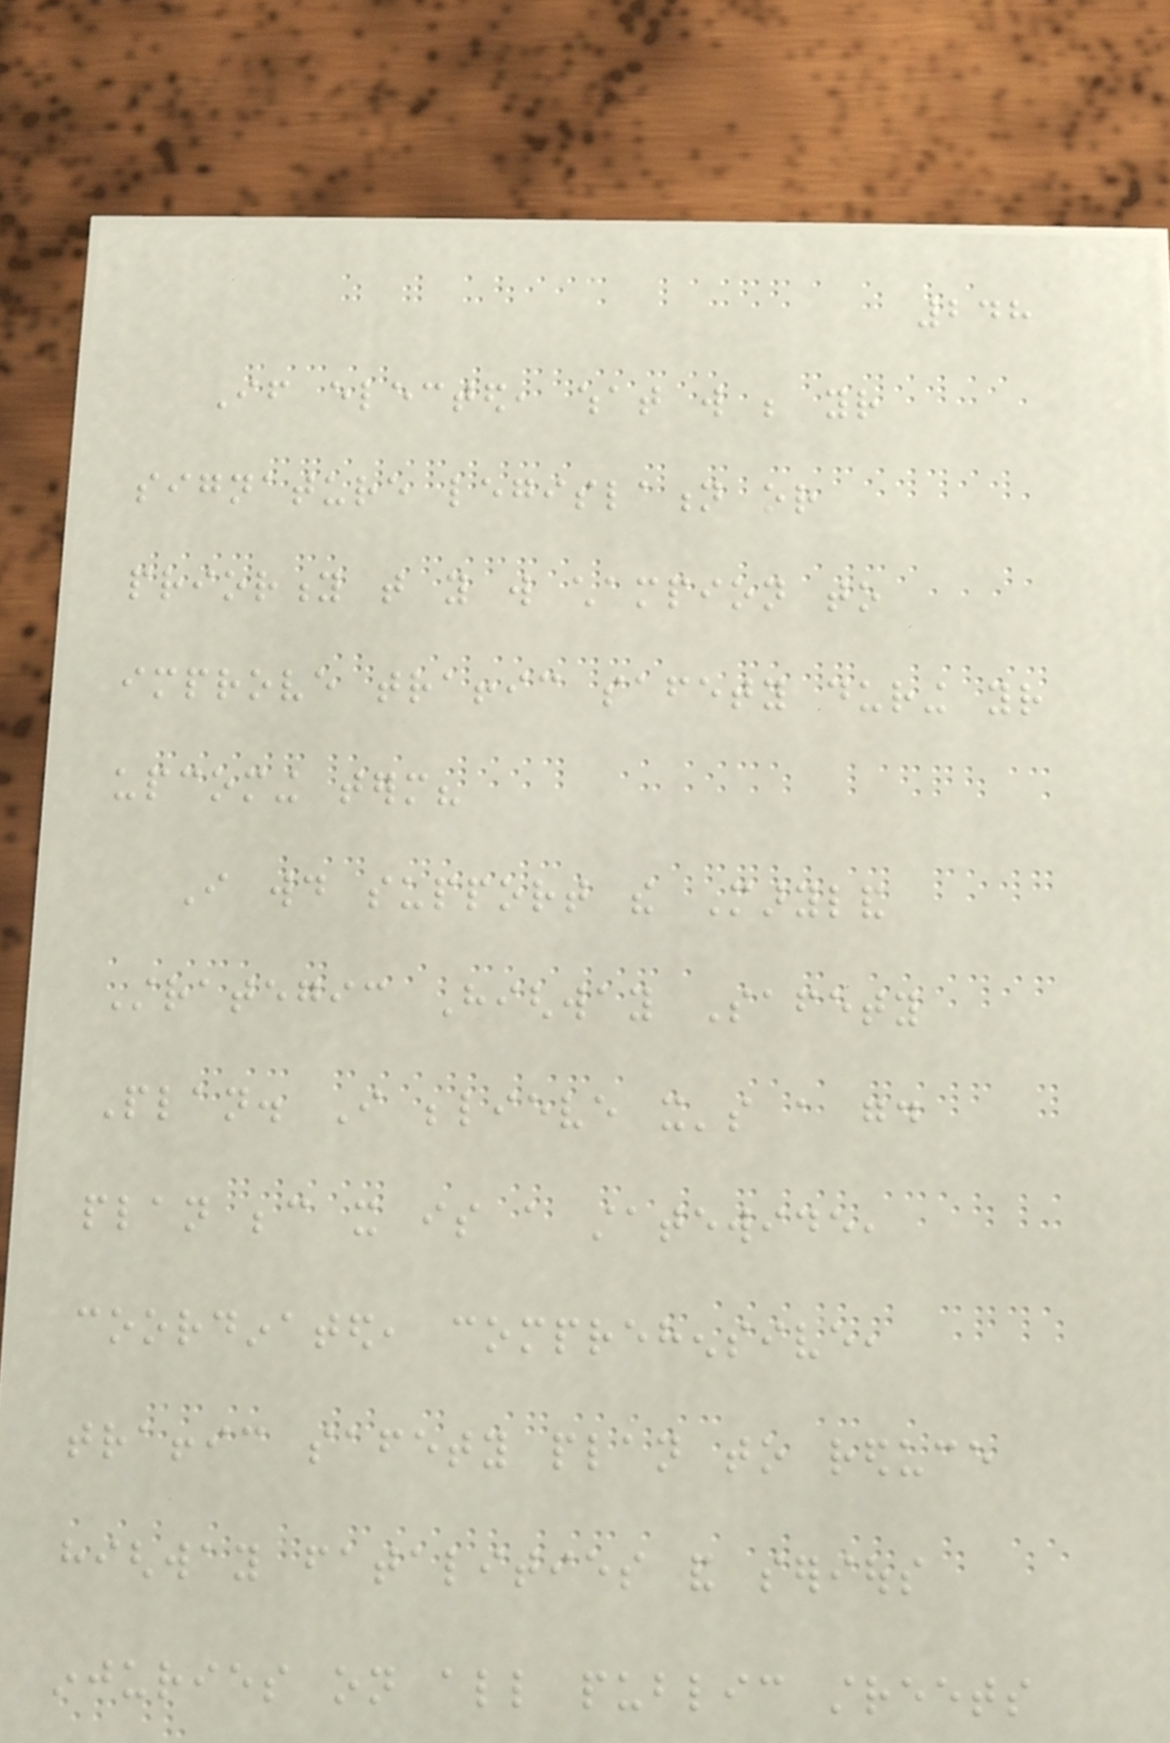248
If elected, what will be your
signature legislation or
priority that you will champion to
improve traffic safety during your
upcoming term?
I would support the Maryland
Strategic Highway Safety
Plan. I believe it's a good
plan because it is a statewide,
coordinated, comprehensive,
traffic safety plan to reduce
highway fatalities and serious
injuries on all public streets
